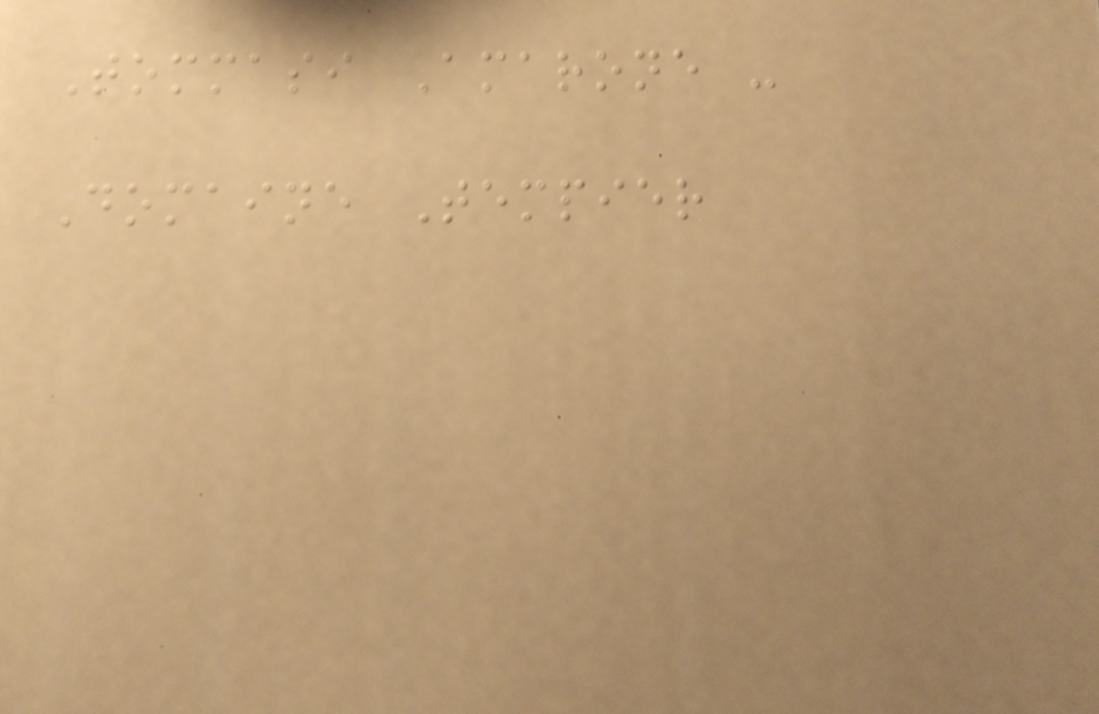Tommasi Amarone -
Domaine Tempier
